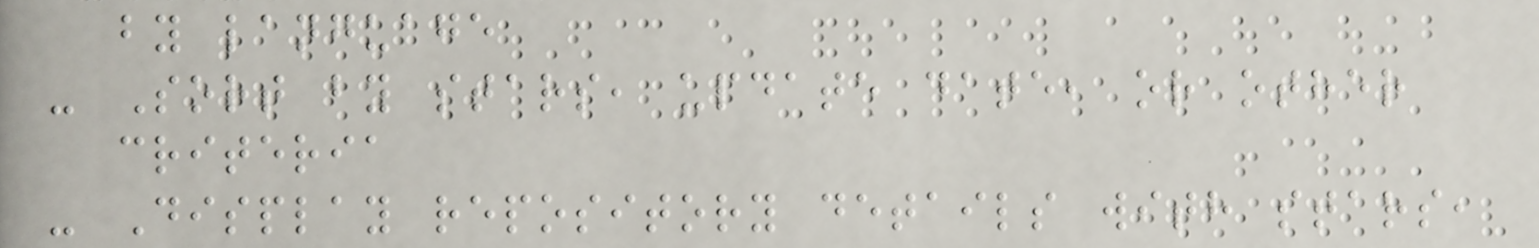by language
- Sort by stars, update date, or other
criteria
- Display repository details with stars,
